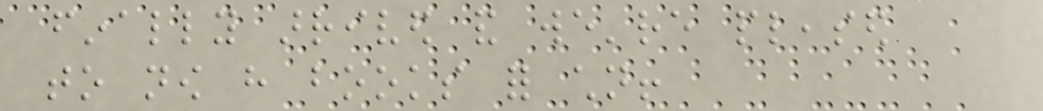finally arrived and we're pleased
to now have books for children!
